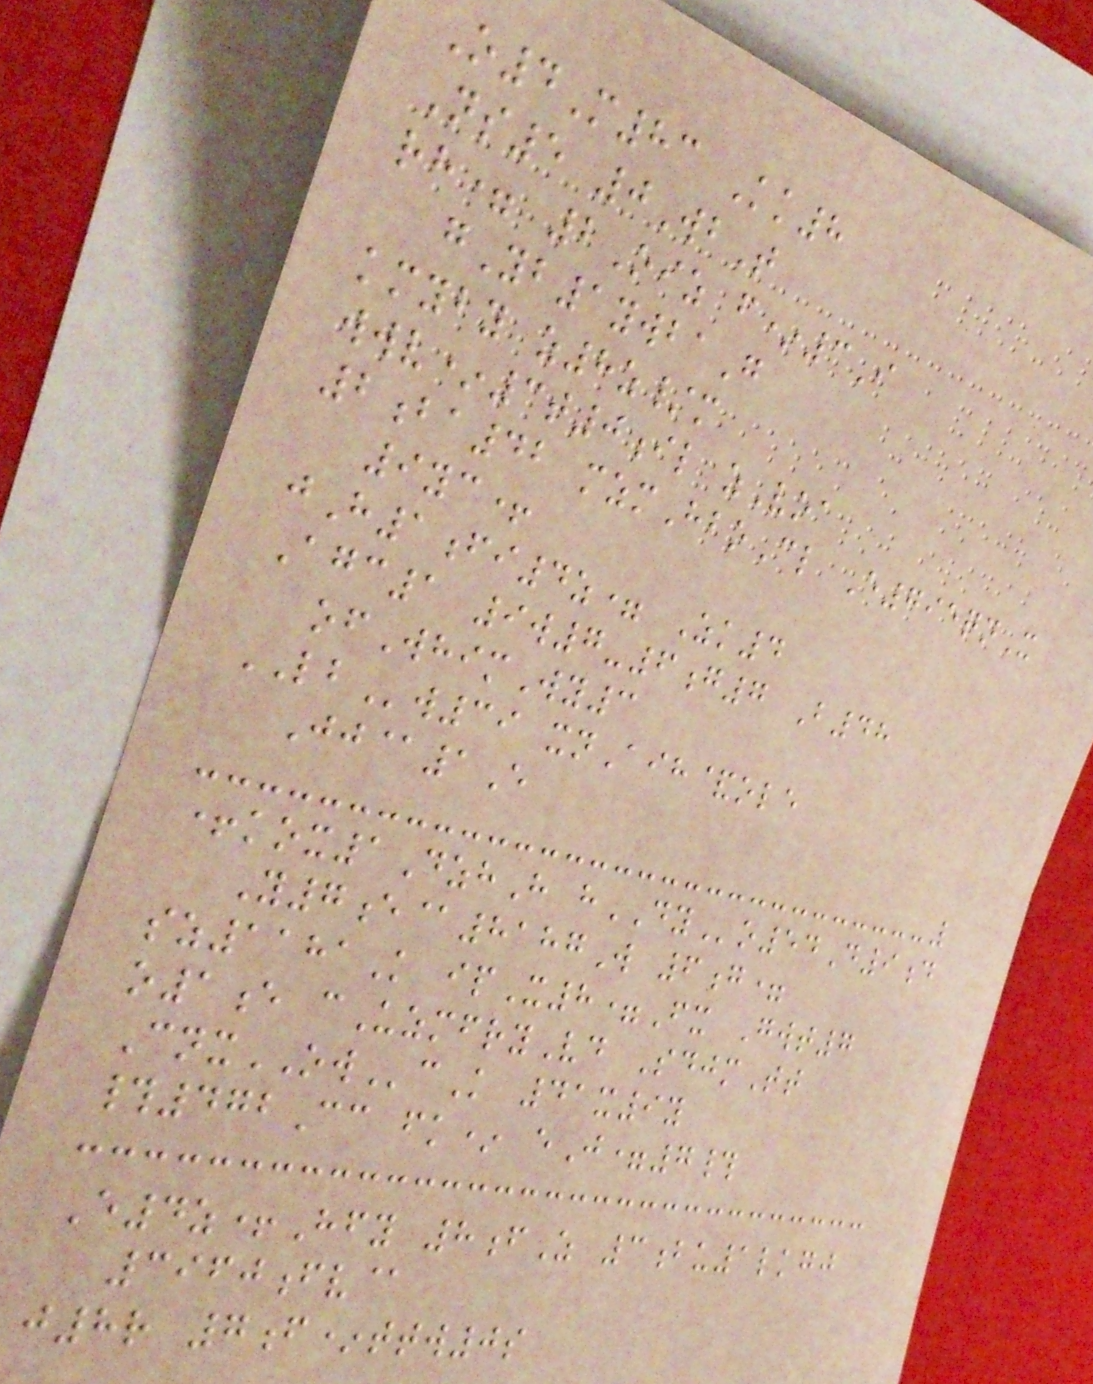O4M83 Kk8
Ns5 0WbT
rh= 2Oiz f*3I
gYb1ywbaG
kmyby z8z/m
wwv*3t0il zVoa
2ba42 mzmHboCl E795qnX
9yc+
jH1fi4z= Zk4
Agc1 9w7-6g7 B48
ofWhimWy3
LBw39 xnAih&ole
Jj@1E
+kox1DzhH hDYo54D9d
Y7e@8187W 6g=
sz1181K ipX8=Fx Gwt7
o1e cUzmfryVd SdjmTt
CnxOWcK 41x9y
#472Cc fk* eJ=7#
E4z+Hfy 8fZ 3bu1lkgj
3960fv@
j8r 7f*ttw0s
